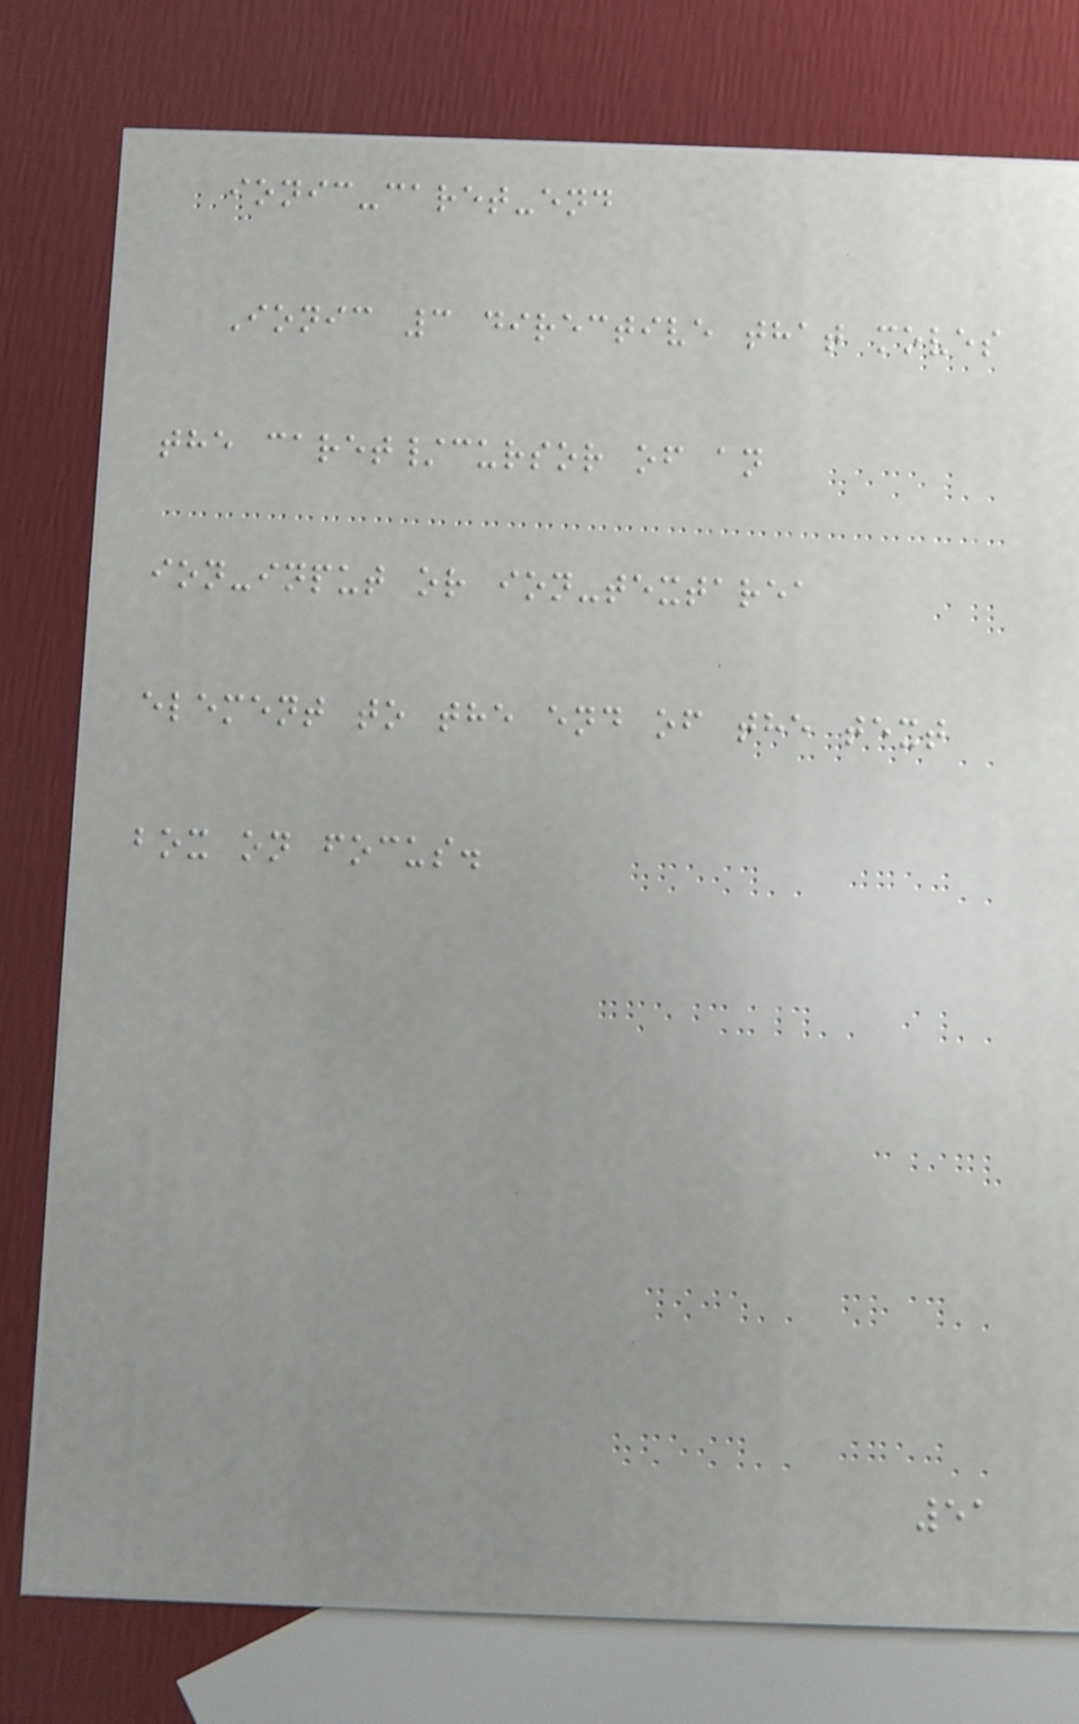ionic-caret-end
Ionic 3 directive that moves
the caret/cursor of an
ion-input or ion-textarea
element to the end of the text
box on focus.
51
